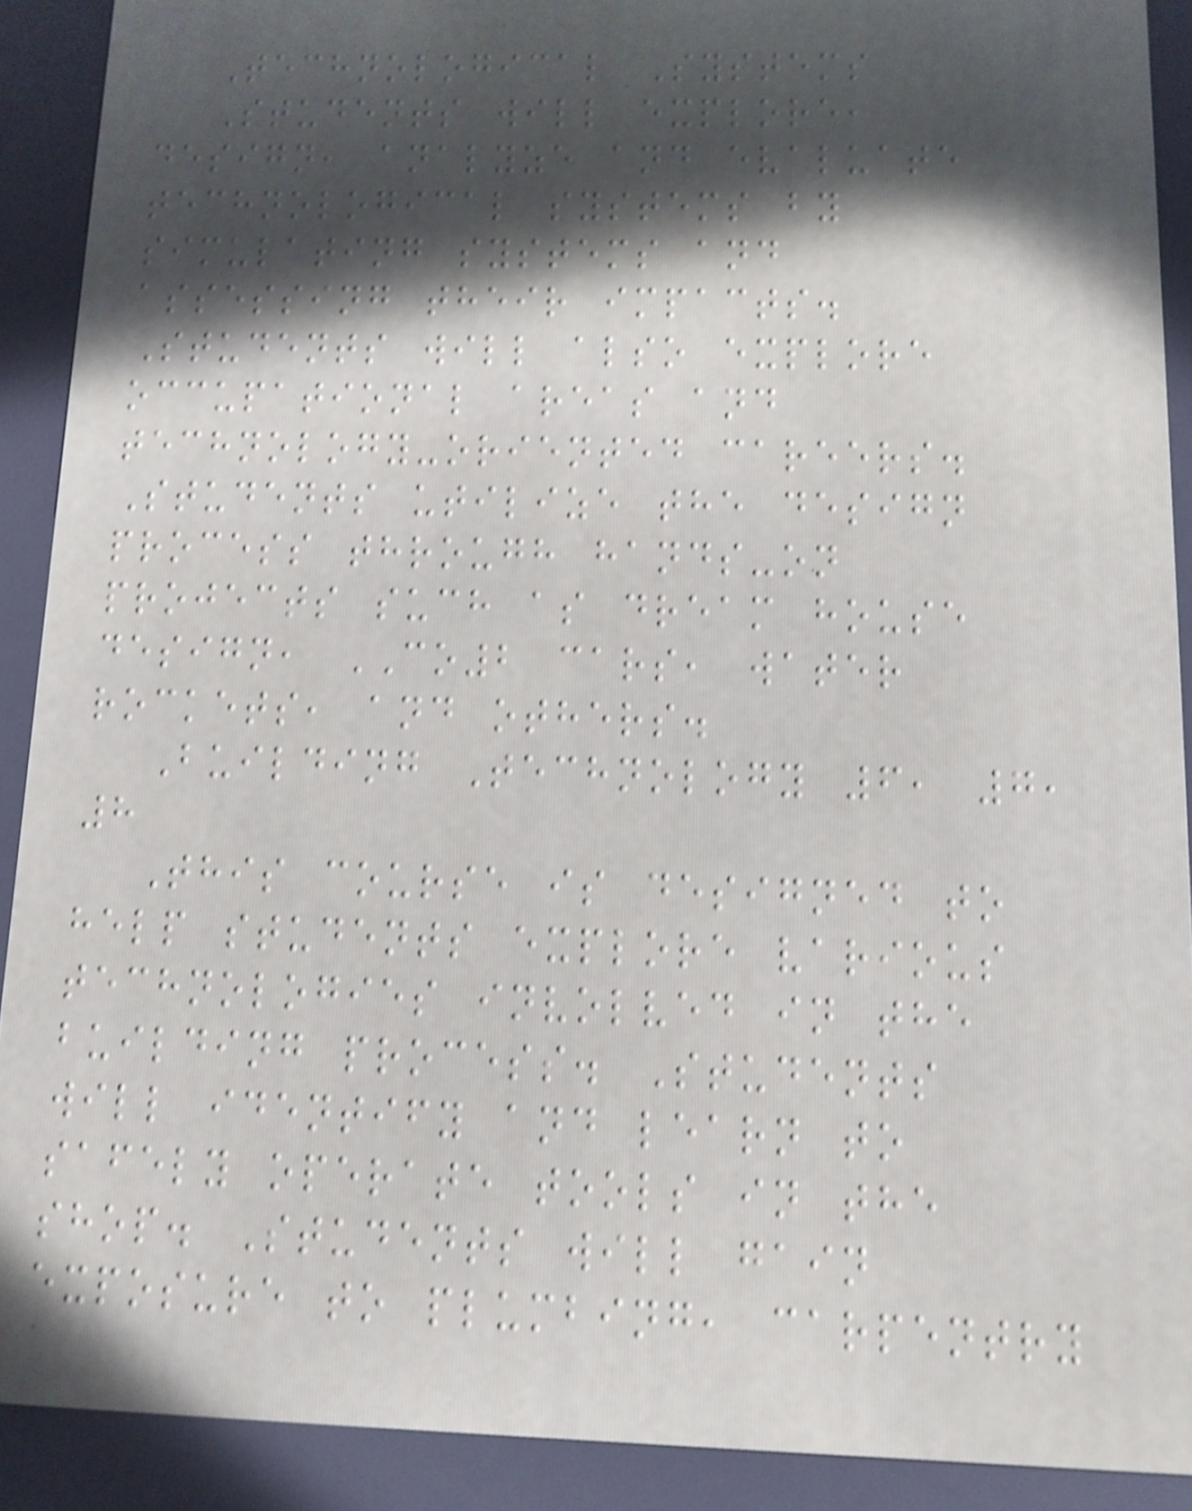Technological Systems
Students will explore,
design, analyze and evaluate
technological systems by
simulating systems and
assessing their impacts.
Students will also explore
occupational areas and
technology-oriented careers.
Students utilize the design
process through hands-on
projects such as dream house
design, CO2 cars, water
rockets, and others.
Building Technology 6, 7,
8
This course is designed to
help students explore various
technologies involved in the
building process. Students
will identify and learn to
safely operate tools in the
shop. Students will gain
exposure to plumbing, carpentry
